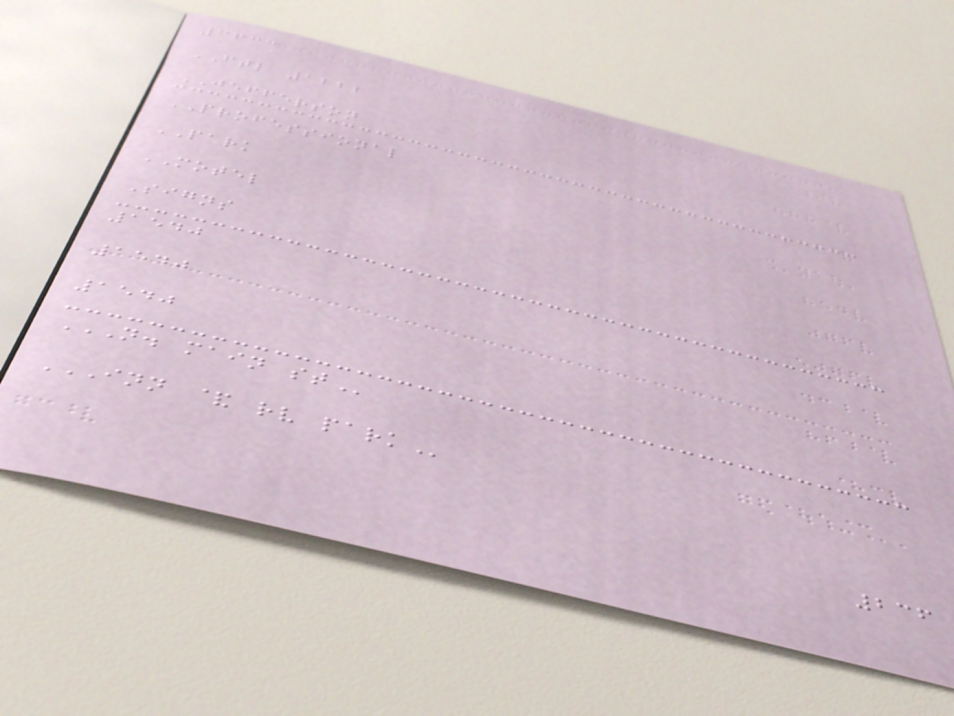3633
FTL 1222
JEFFERSON
PROFESSIONAL
PARK
MOTEL
Signs
1540
1540
1540
N. MAIN ST
INN & RV PARK
236
